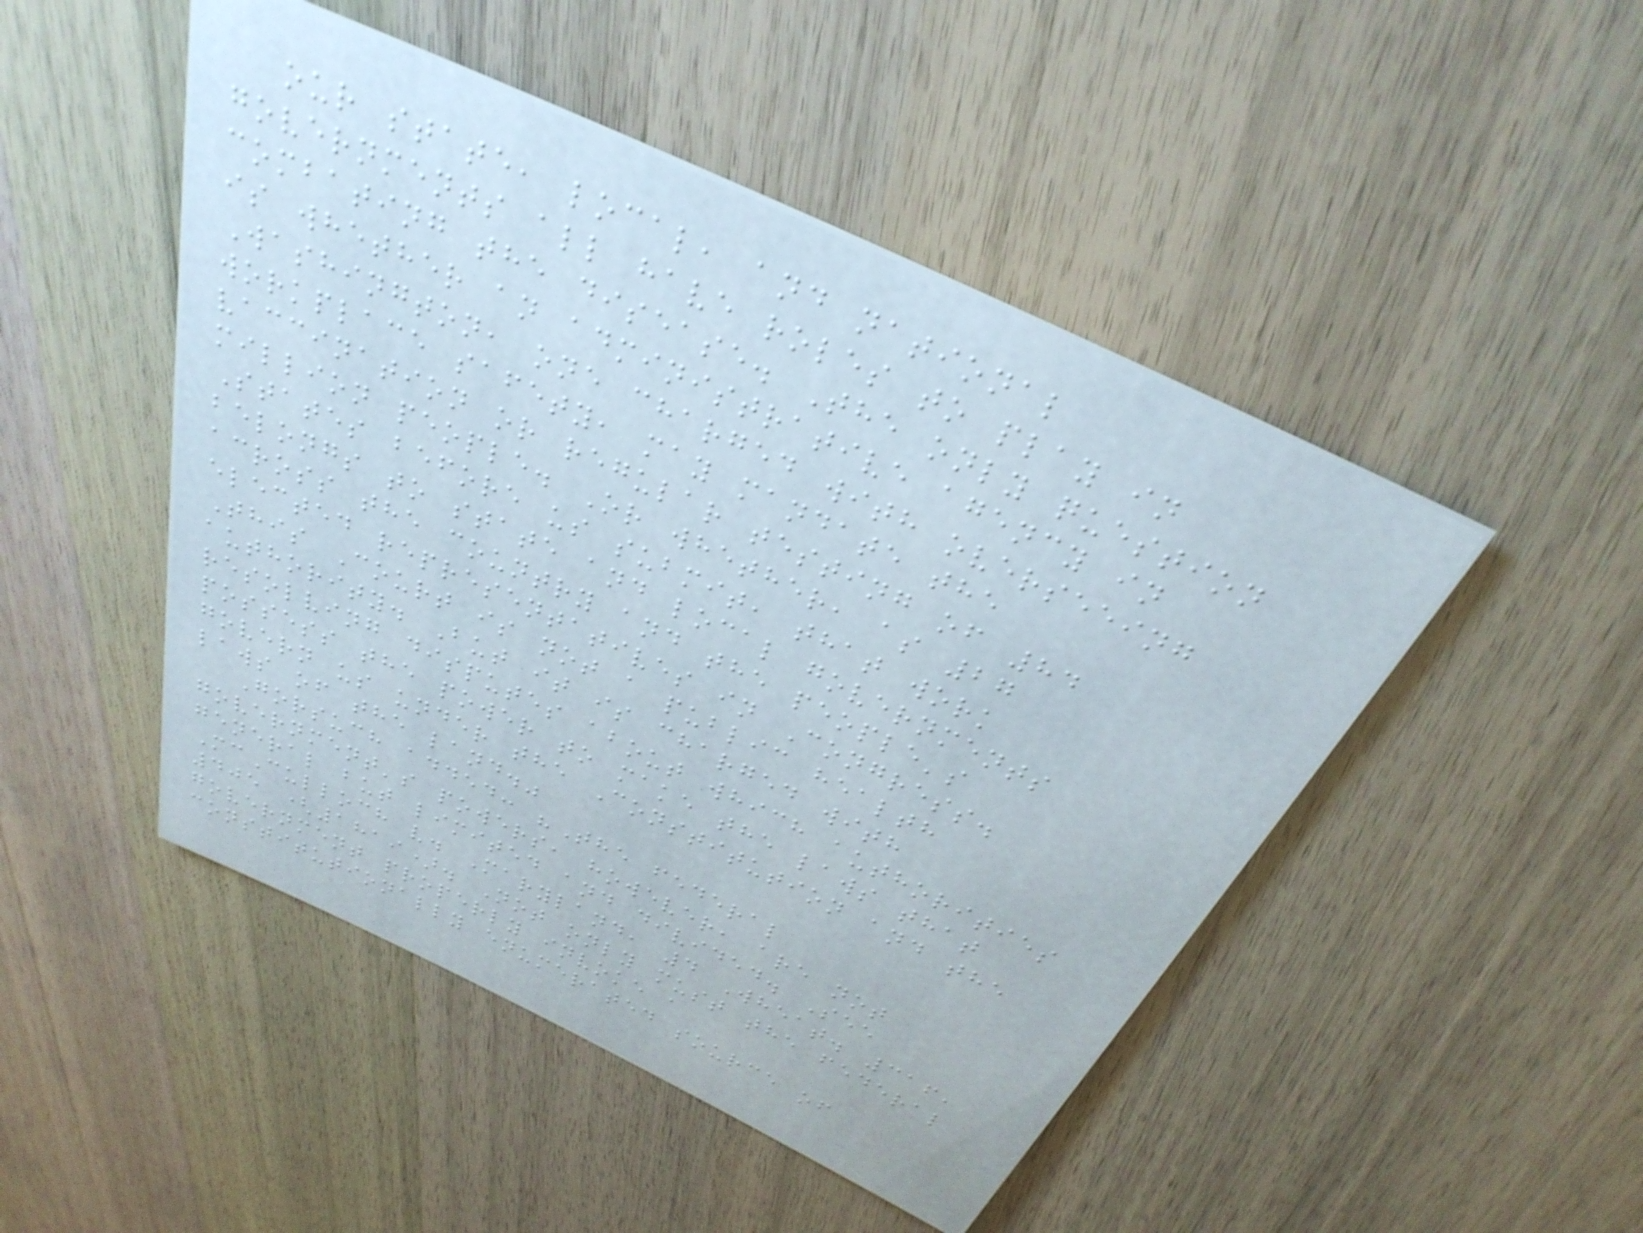our state, local, and national
governments all have roles to play in
combating the disease. The only question
is whether an administrative agency in
Washington, one charged with overseeing
workplace safety, may mandate the
vaccination or regular testing of 84
million people. Or whether, as 27
States before us submit, that work
belongs to state and local governments
across the country and the people's
elected representatives in Congress.
This Court is not a public health
authority. But it is charged with
resolving disputes about which authorities
possess the power to make the laws that
govern us under the Constitution and the
laws of the land."
Gorsuch added: "The federal
government's powers, however, are not
general but limited and divided. See
McCulloch v. Maryland, 4 Wheat. 316,
405 (1819). Not only must the federal
government properly invoke a
constitutionally enumerated source of
